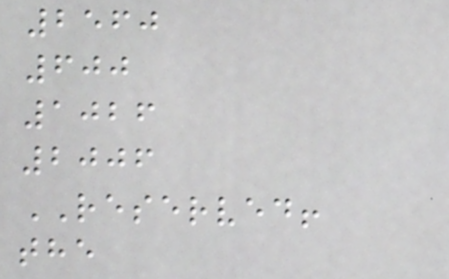2560
600
1026
2006
RESERVED!
the
